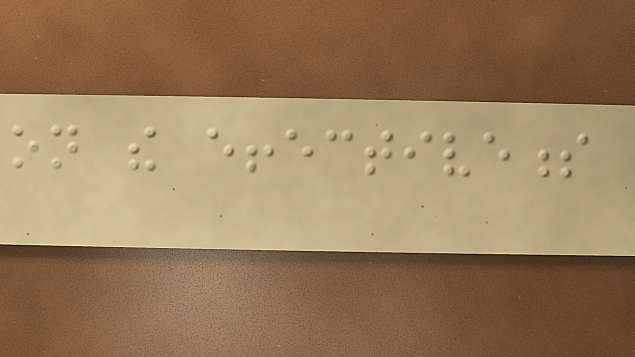on the effectiveness
